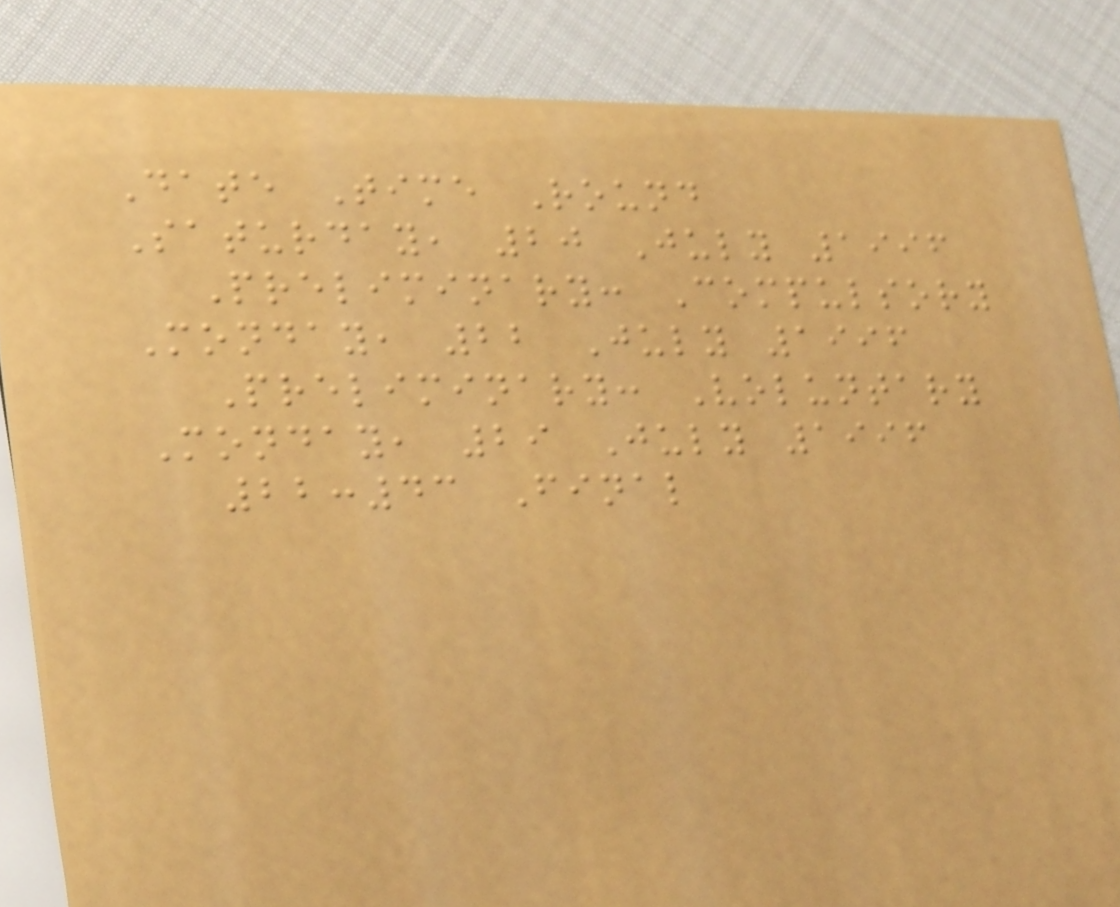Date Time Round
Saturday, 20 July 1996
Preliminary: Compulsory
Monday, 22 July 1996
Preliminary: Voluntary
Monday, 29 July 1996
22:43 Final
